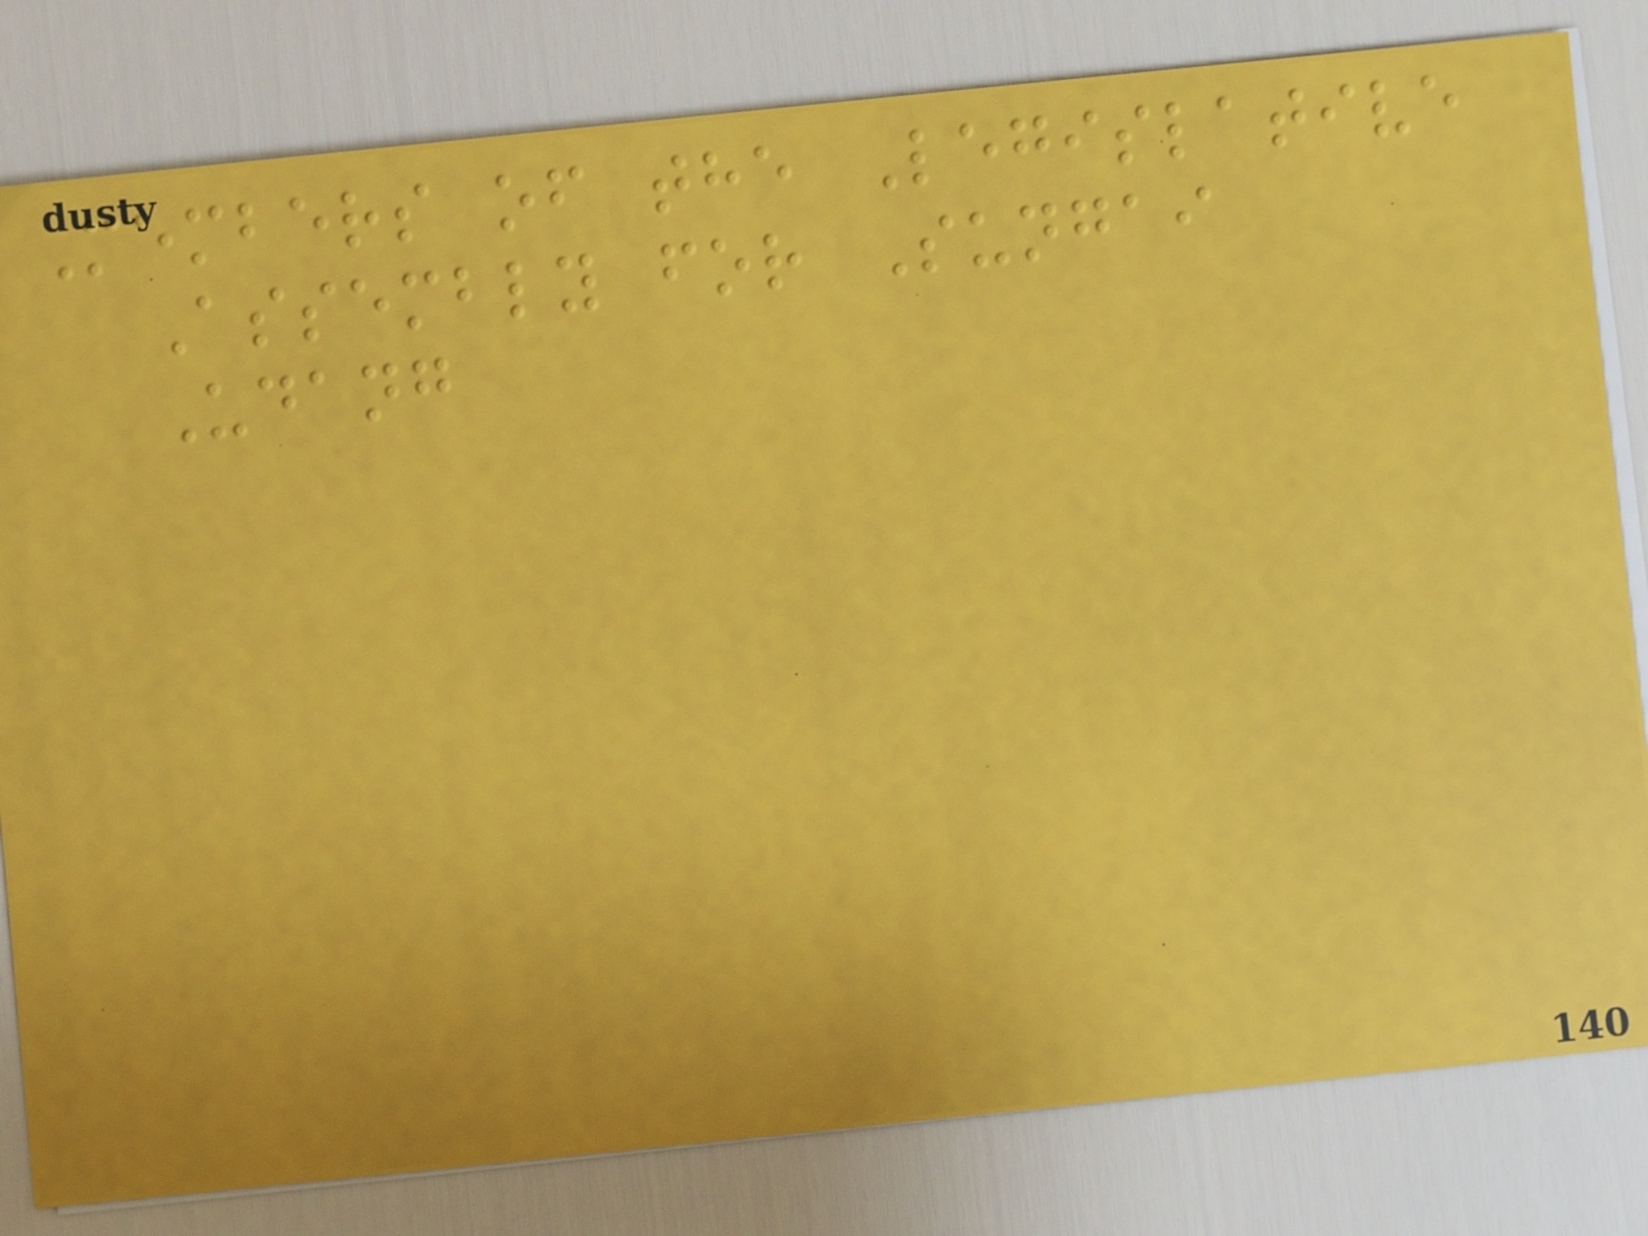Members of the Legislative
Assembly for Sungai
Udang
